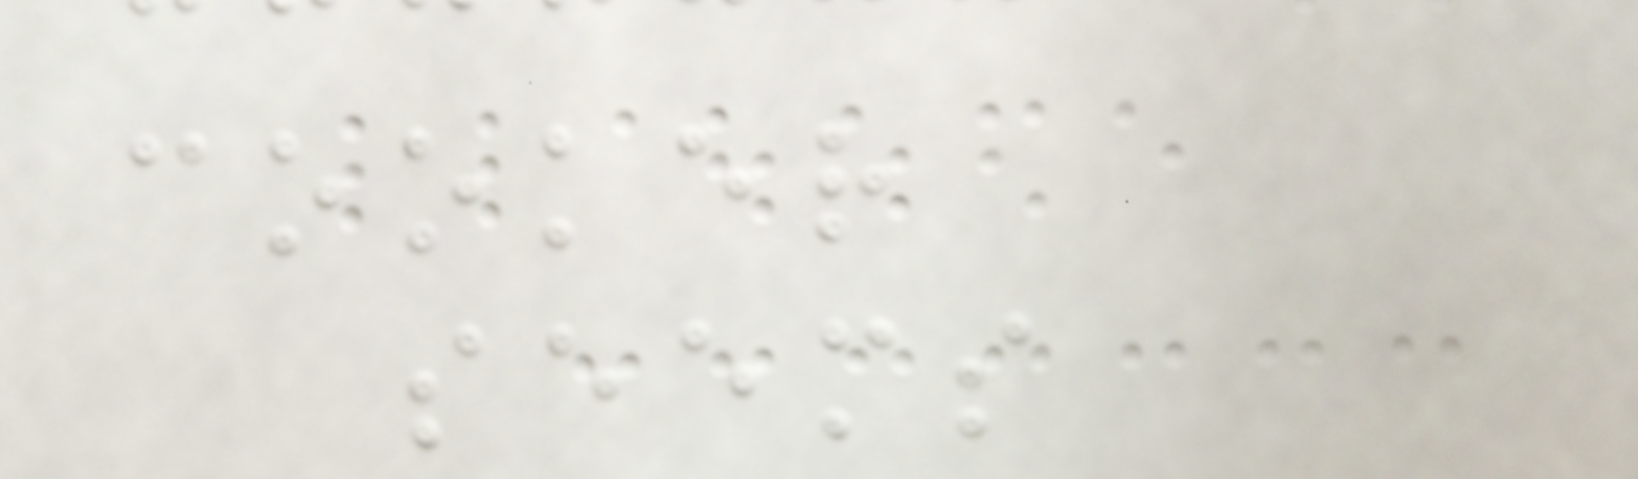cooker
seems
